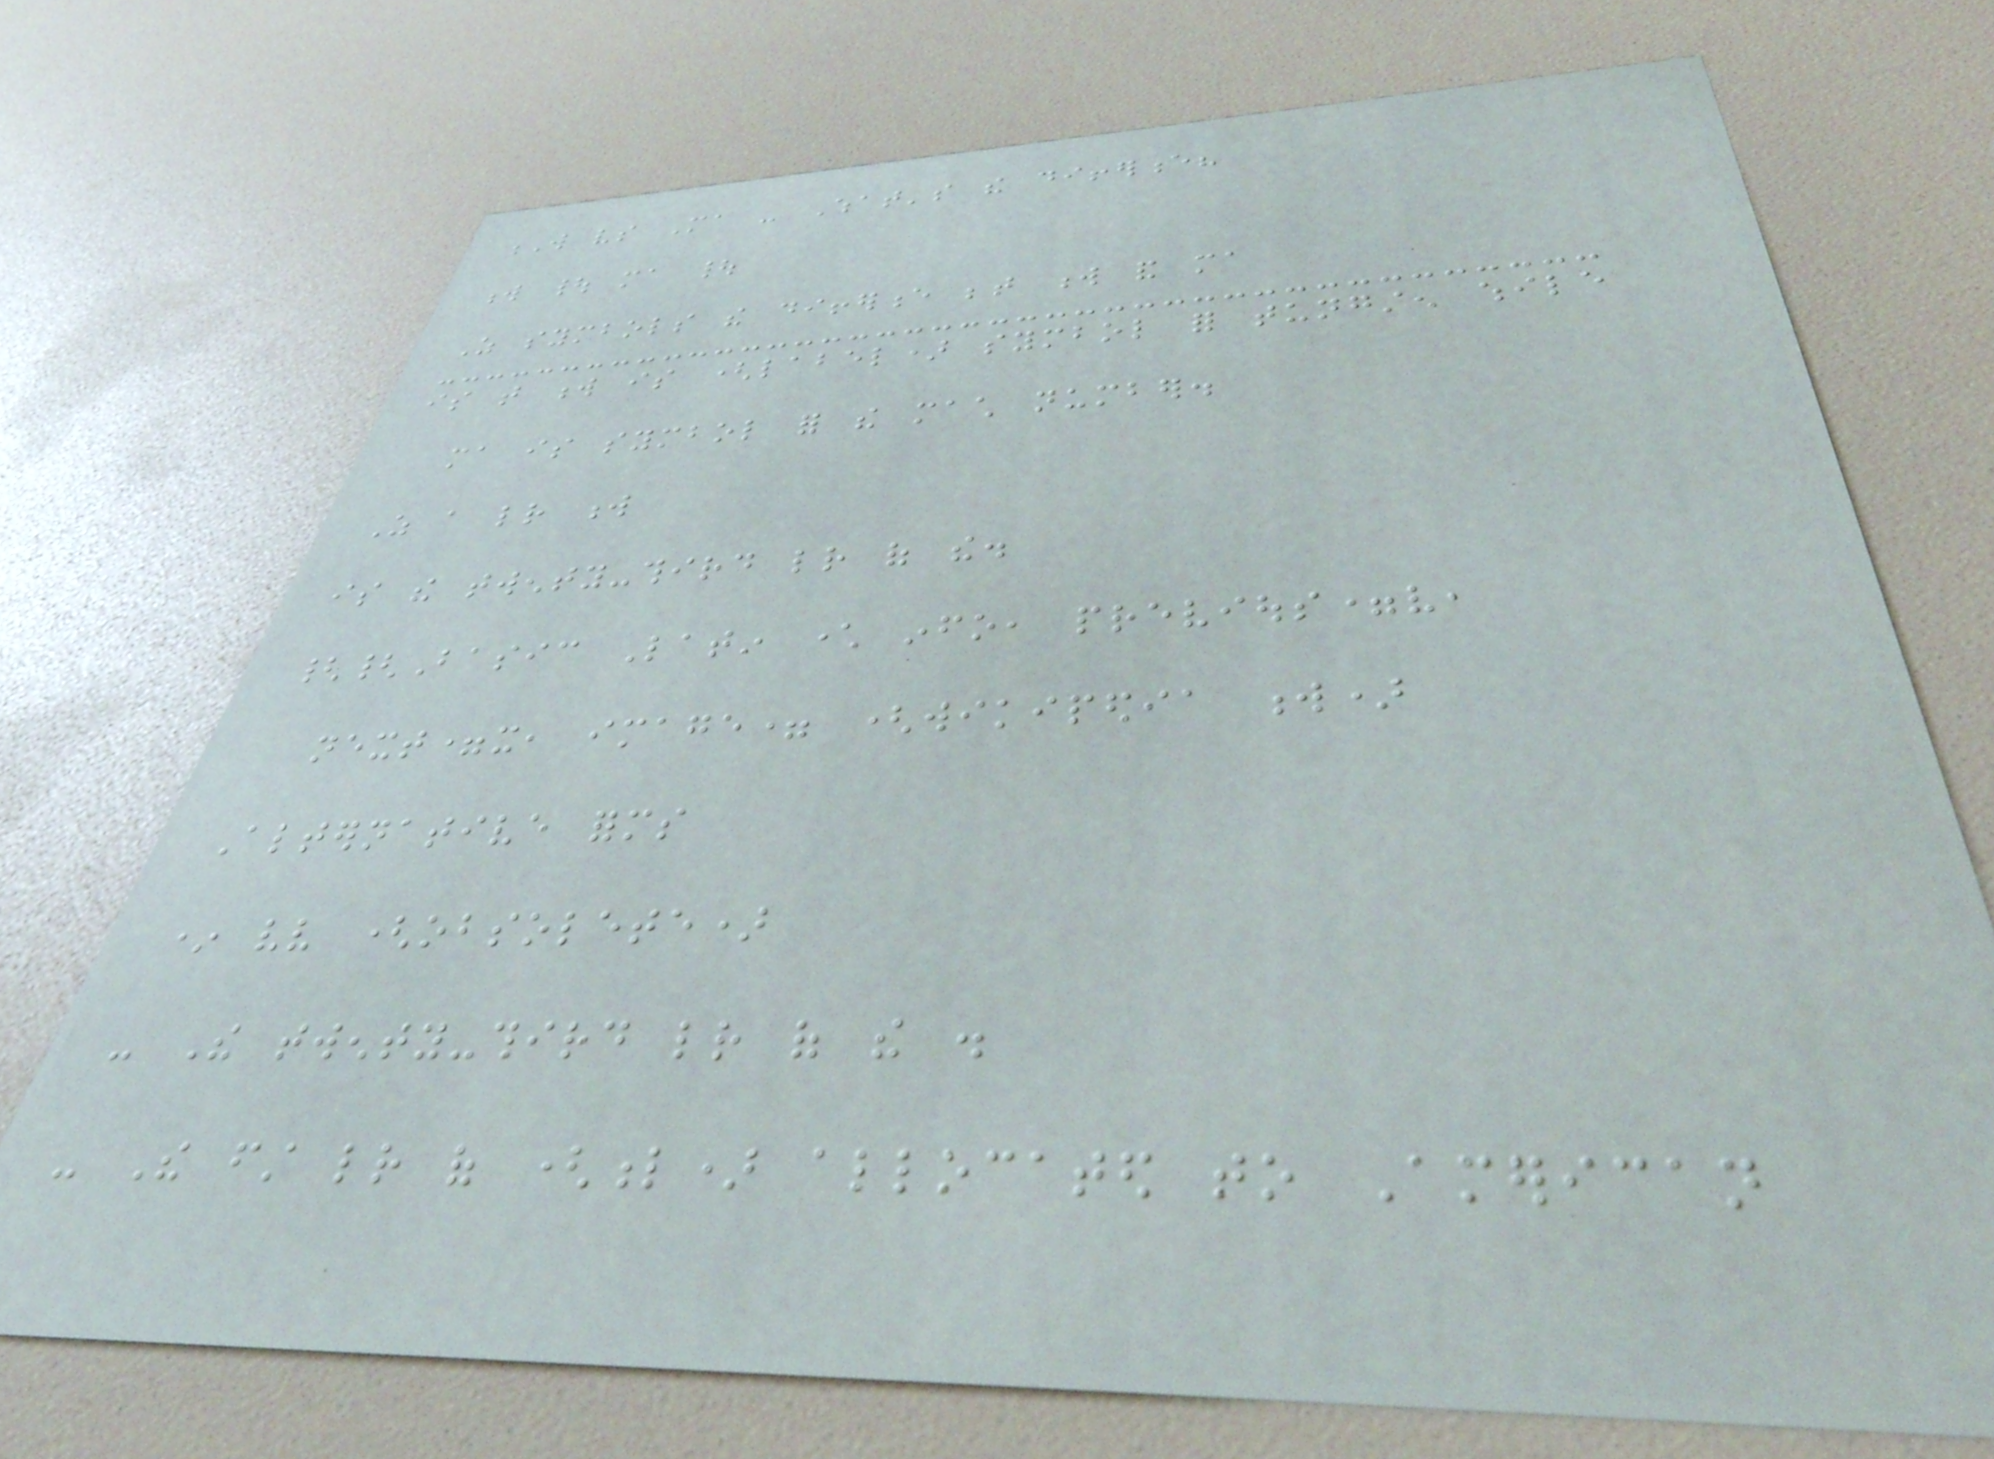W vs Ma - What's the difference?
w | ma |
As symbols the difference between w and ma
is that w is (label) symbol for tungsten while
ma is symbol for the mach number.
As a letter w
is the twenty-third letter of the.
{{Basic Latin character info, previous=v,
next=x, image= (wikipedia w)
Alternative forms
* vv (obsolete)
- The twenty-third letter of the .
- The first letter of (l) allocated to American
